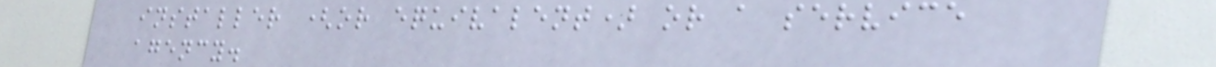installer (or equivalent) or a service
agency.
